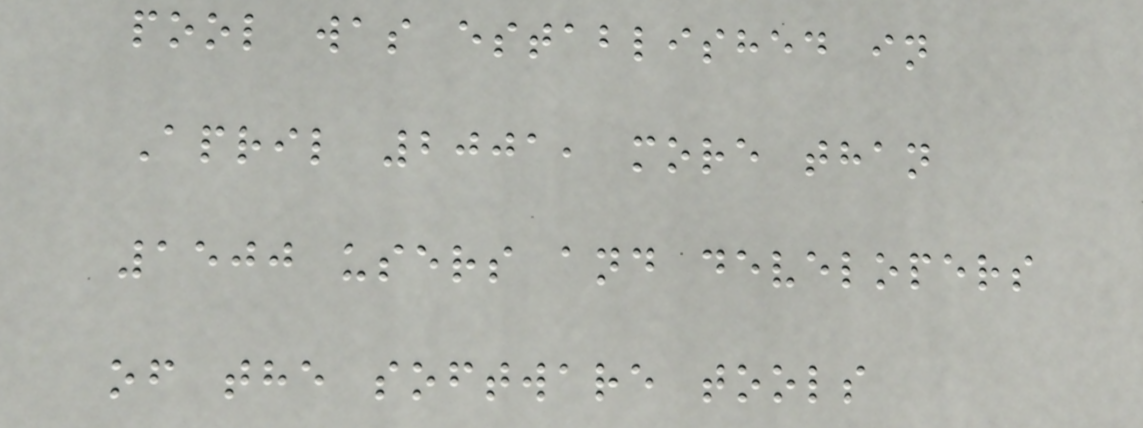pool was established in
April 2001, more than
1500 users and developers
of the software tools
